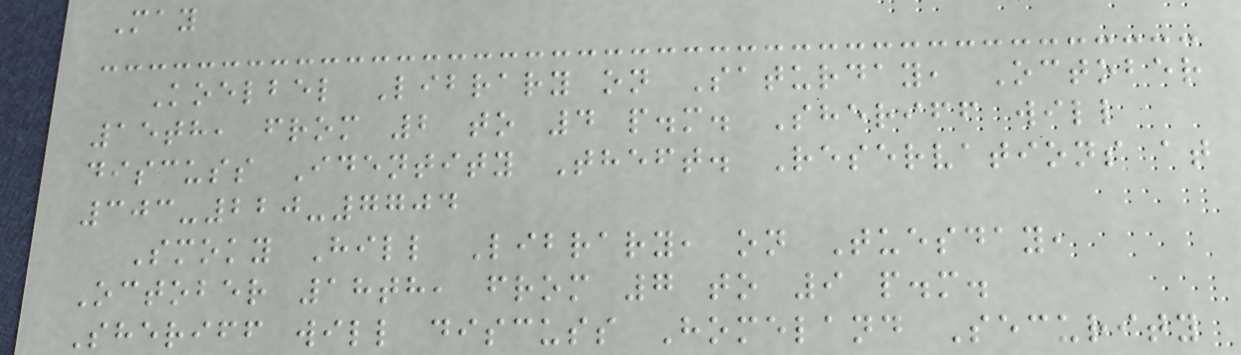May
Koelbel Library on Saturday, October
15th, from 2 to 4 p.m. Sheriff will
discuss Identity Theft. Reservations at
303-220-7704
Smoky Hill Library, on Tuesday,
October 18th, from 7 to 9 p.m.
Sheriff will discuss Homeland Security
